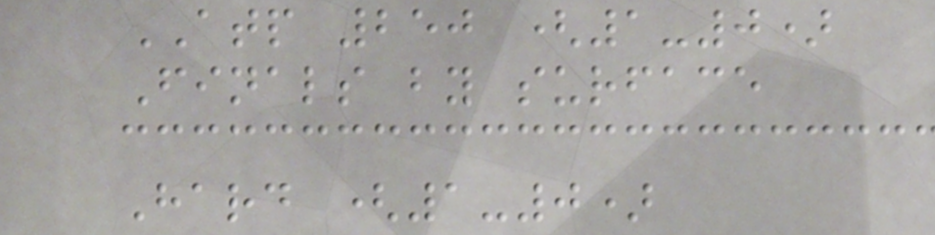ATP 250 (1-0)
Finals by surface
Hard (1-0)
